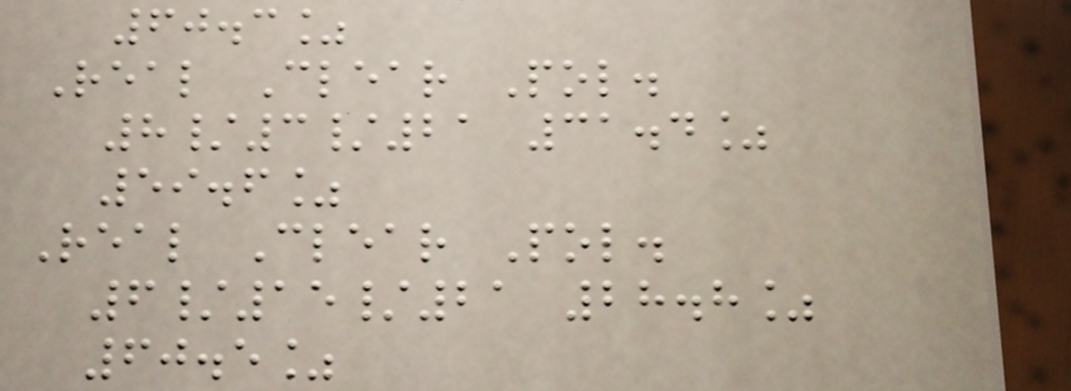60.3%
Real Clear Pol.
8/3/21 31.4%
59.6%
Real Clear Pol.
6/15/21 28.8%
60.5%
